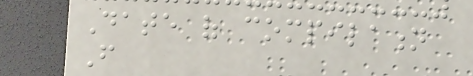Date of compilation
From
